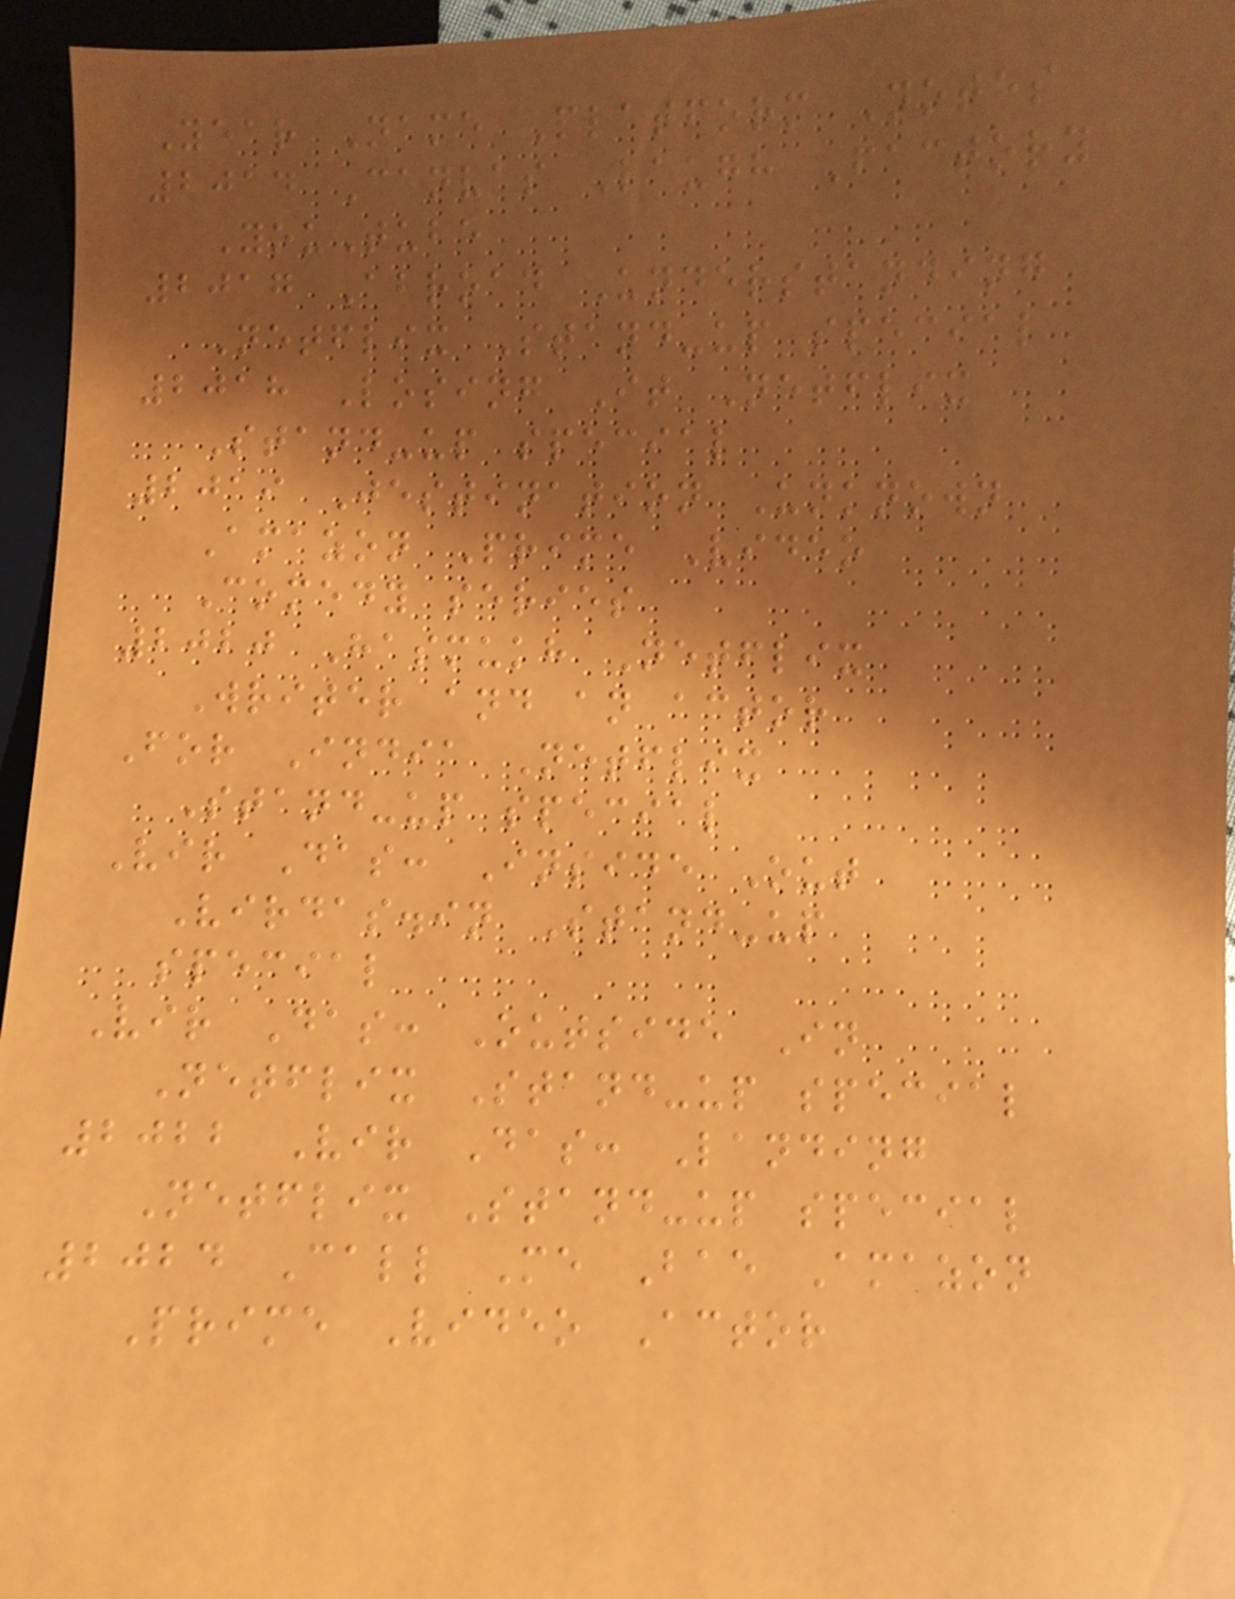Year Name Platform Notes
2014 Canvas Laugh Factory
YouTube
2017 Abroad Understanding
Netflix Stand-up special
2018 Losing It Netflix
Stand-up special
2019 Jestination Unknown
Amazon Prime Video
Comedy series
2020 Hasmukh Netflix
Writer and an actor
For India Netflix
Stand-up special
Vir Das: Inside Out
Virdas.in Stand-up
special
Vir Das: Outside In
Netflix Stand-up special
2022 Vir Das: Landing
Netflix Stand-up special
2024 Call Me Bae Amazon
Prime Video Actor
